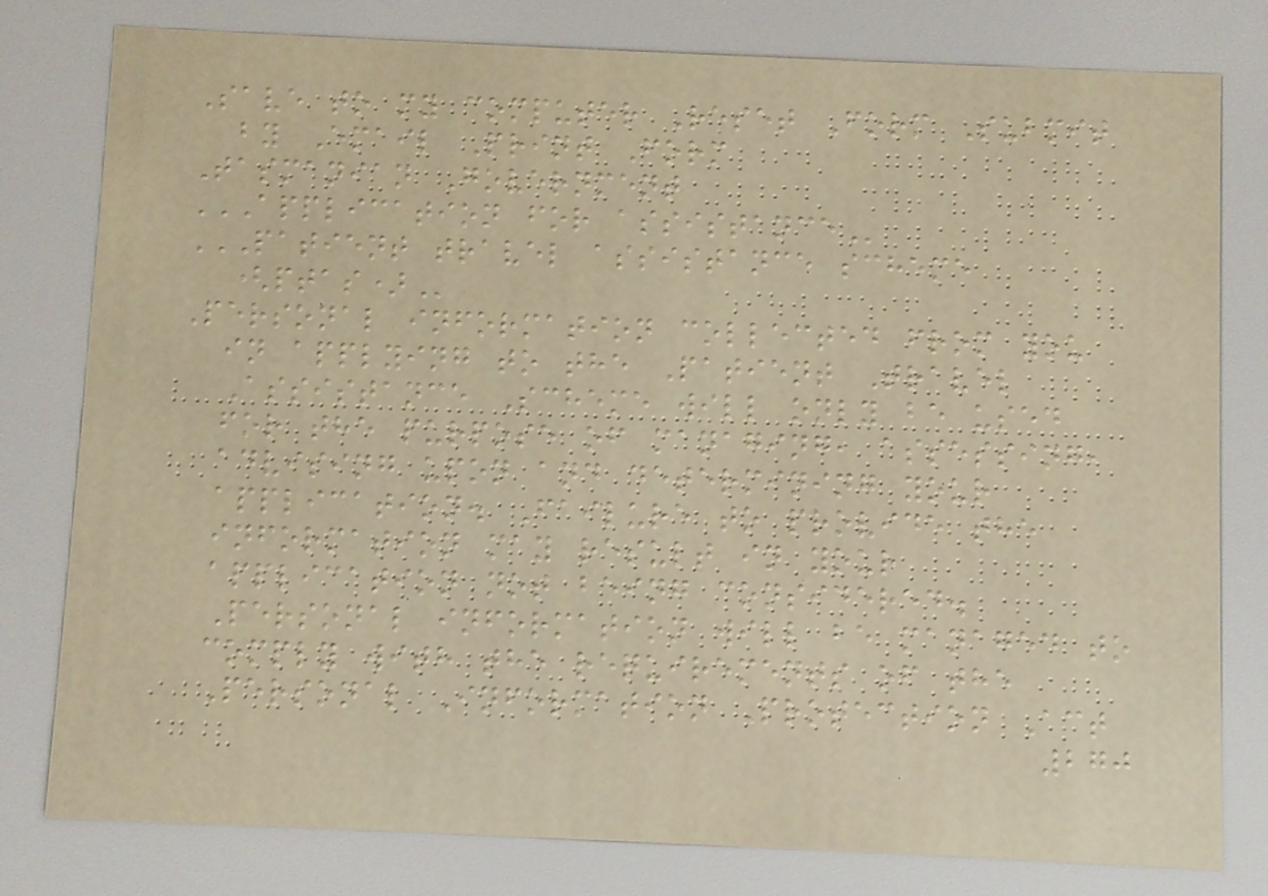Save to my computer Reset Form Submit
by Email Print Form
Tasmanian Government
APPLICATION FOR ASSISTANCE
PATIENT TRAVEL ASSISTANCE SCHEME
(PTAS)
Personal information collected from you
in applying to the Patient Travel
Assistance Scheme will only be used
for the purpose of managing, assessing,
advising upon and determining your
application. Failure to provide the
information may result in your
application not being considered.
Personal information will be managed to
comply with the requirements of the
Personal Information Protection Act
270
